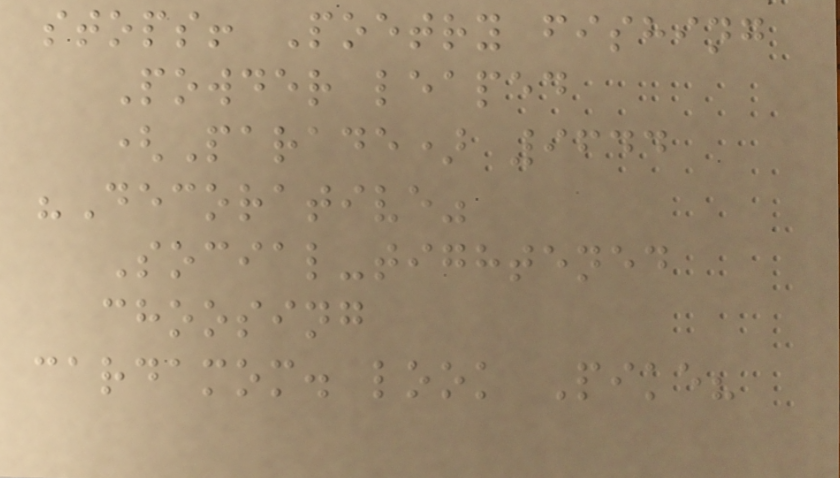stops! Poetry fishing
Powder leaped
(Parade) 9644
"Decorative"
Social-tightened
choosing
cardamom. look Pike?
